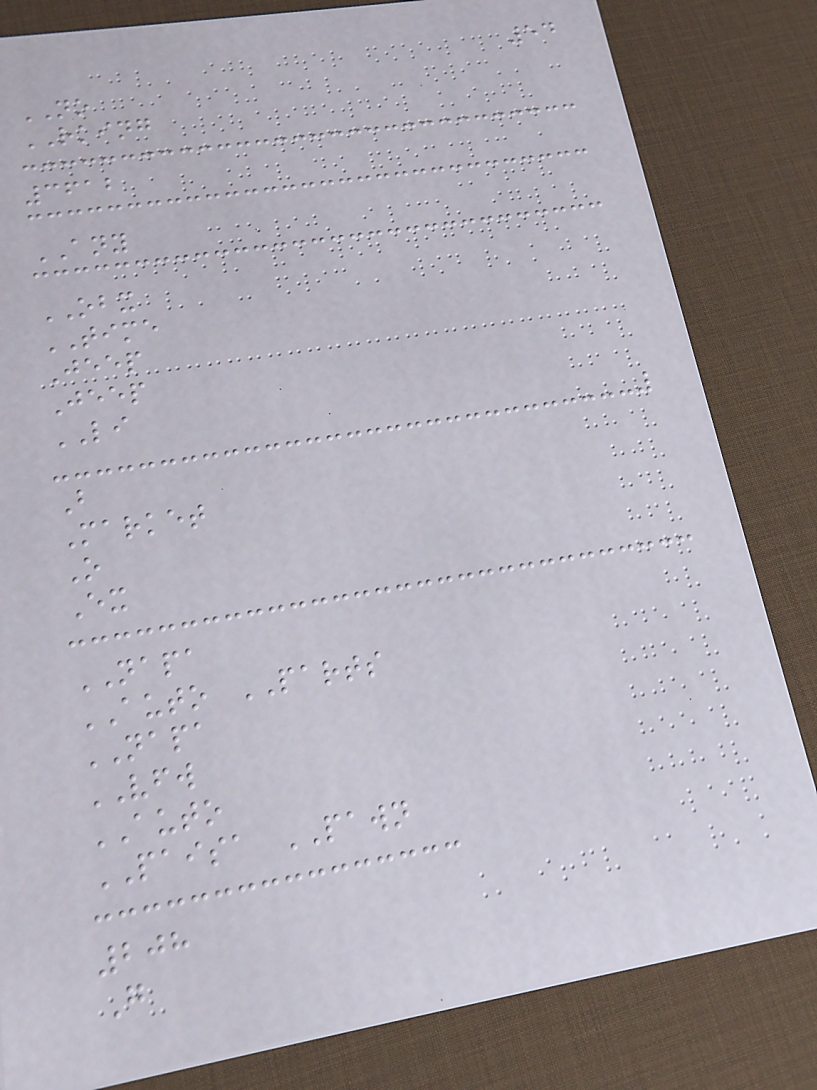54
NO
RKING
3612
ANY
OBX
TIME
Jeep
Jeep
LI
B
Market
O
Ex
NAPA
AUTO PARTS
NAPA
VFW
AUTO
PAISA PAWN
208
G
